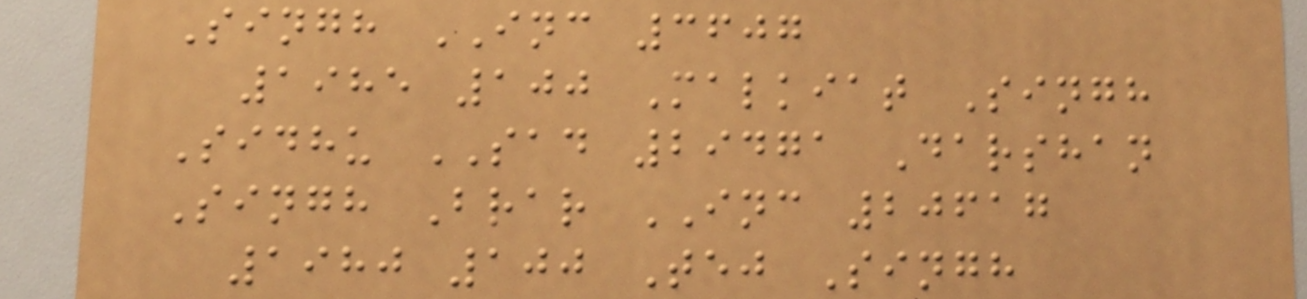Singh INC 3607
1985 100 Malkiat Singh
Sidhu SAD 29471 Darshan
Singh Brar INC 20617
1980 100 Tej Singh
